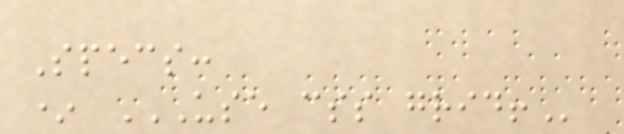Specs:
* USE CSS GRID!
